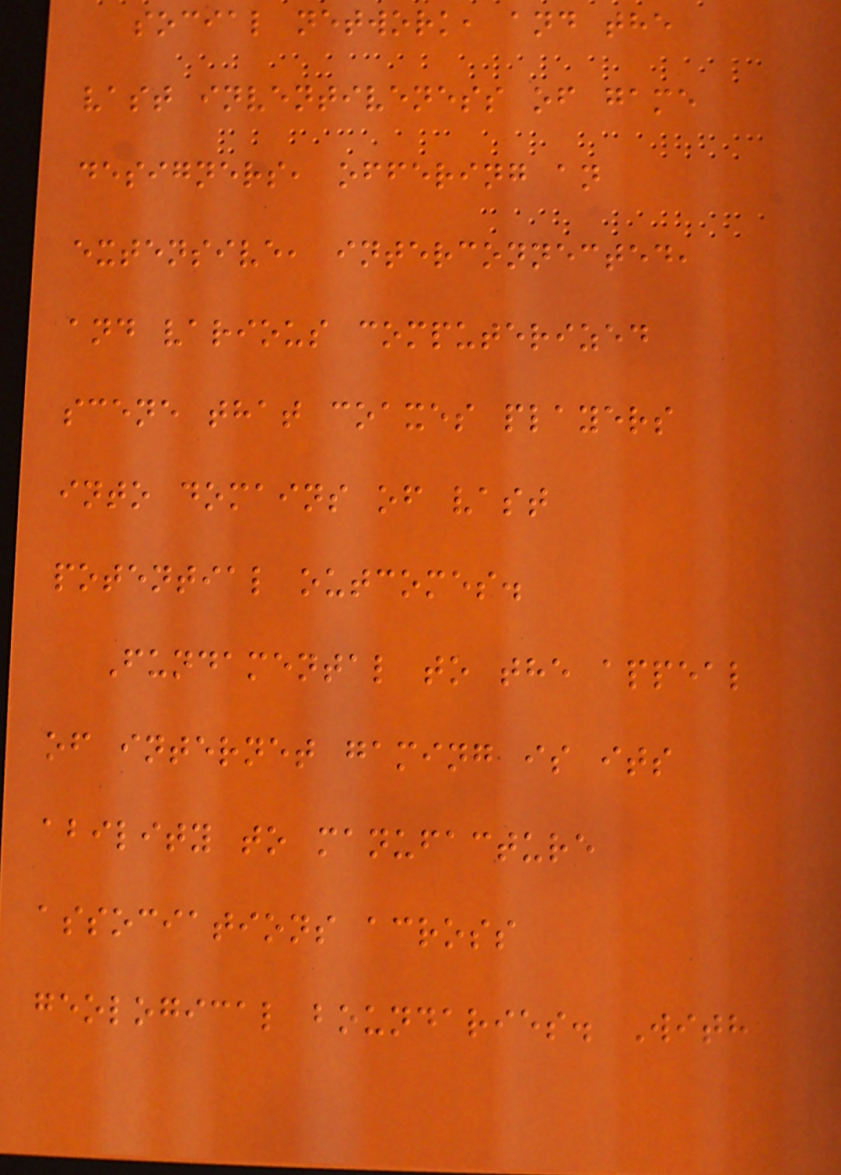social network, and the
vast inventiveness of game
designers, offering an
extensive, interconnected,
and various computerized
scene that coaxes players
into domains of vast
potential outcomes.
Fundamental to the appeal
of internet gaming is its
ability to manufacture
associations across
geological boundaries. With
